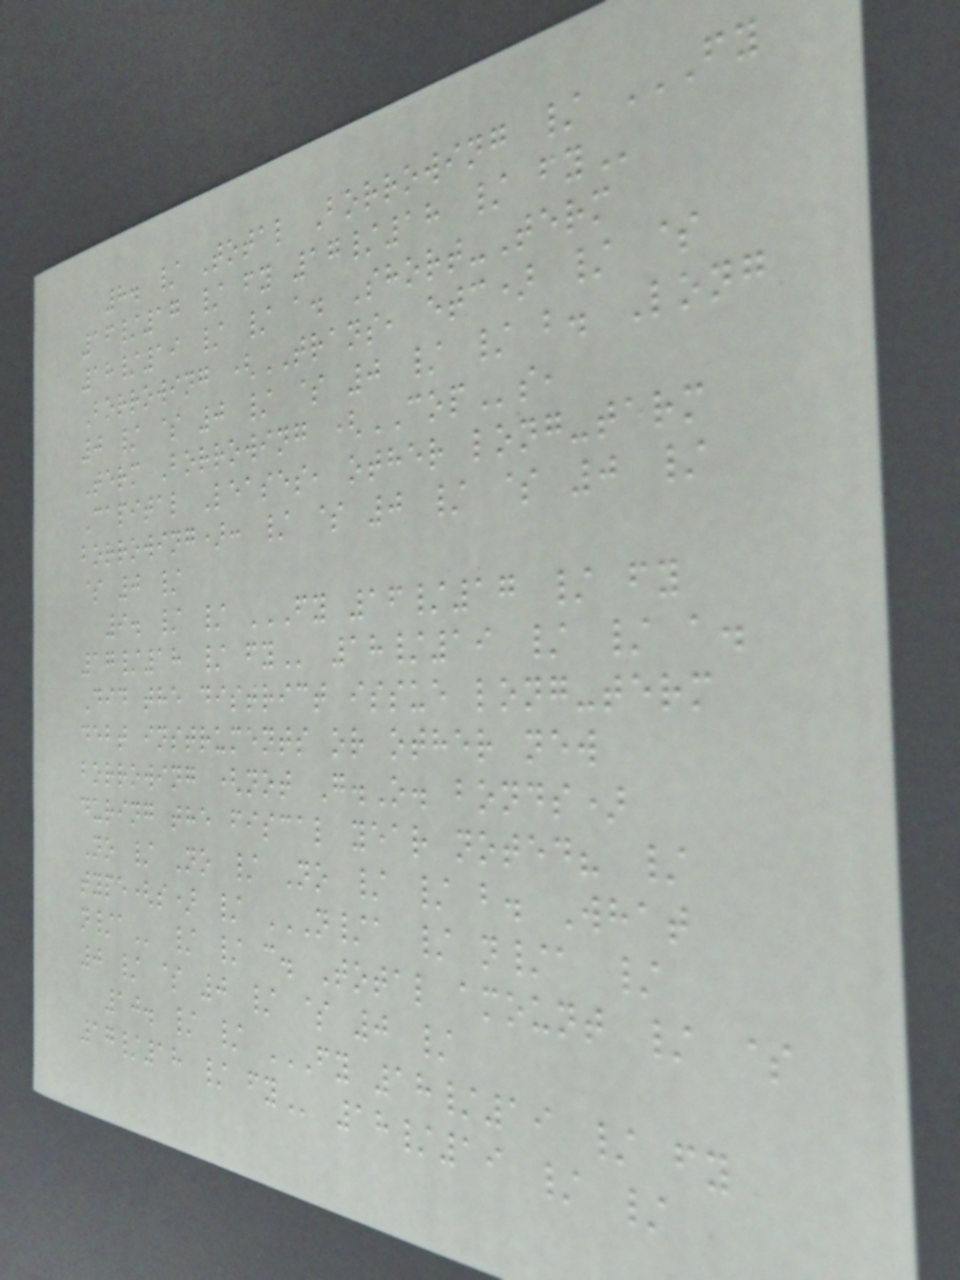8. / Total Borrowing / FY
16/17 / FY 17/18 / FY
18/19 / / a. Short-Term
Borrowing (TRANS, etc) / $
0 / $ 0 / $ 0 / / b. Long
Term Borrowing (COPs,
Capital Leases, other long-term
borrowing): / $ 0 / $ 0 /
$ 0 /
9. / / FY 16/17 / FY
17/18 / FY 18/19 / / a.
Did the district issue long-term
debt instruments or other new
borrowing (not G.O. bonds)
during the fiscal year noted? /
No / No / No / / b. What
type(s) / N/A / N/A /
N/A / / c. Total amount / $
0 / $ 0 / $ 0 /
10. / / FY 18/19 / FY
17/18 / FY 18/19 / /
